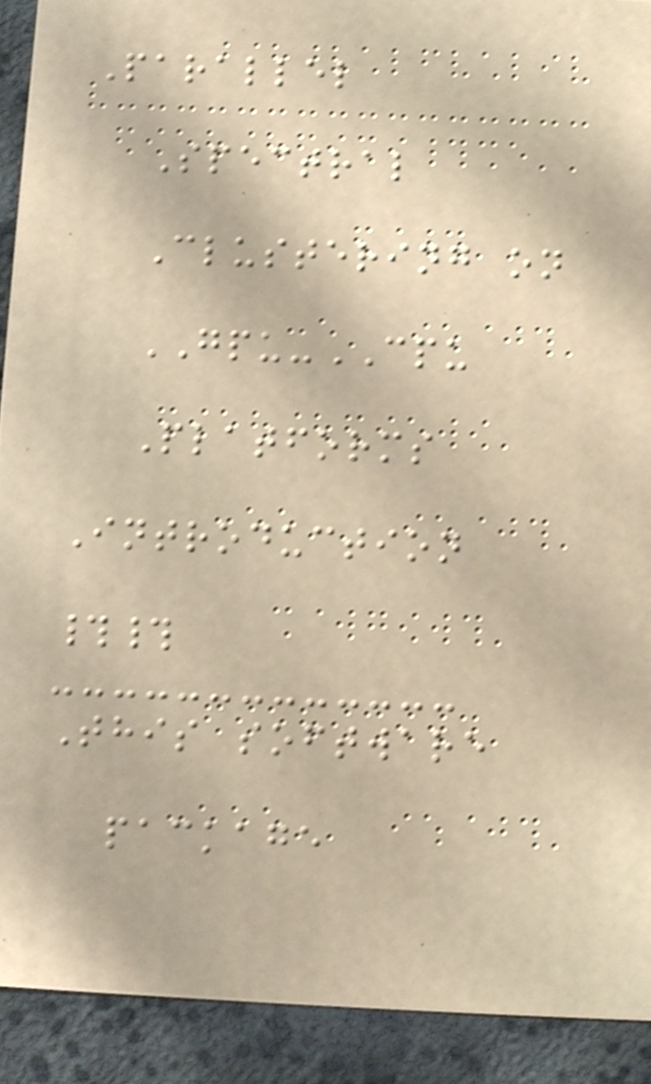Parallel
Spectral
Clustering on
GPU-CPU
Platforms
Introduction
##
This software
package
